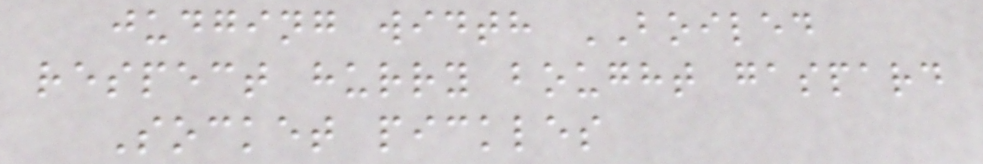judging width BOILED
respect hurry bought gaspard
Socket pickles
